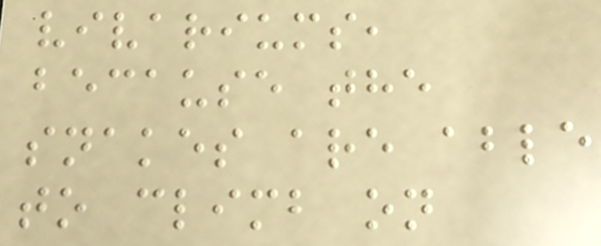vivariums,
because the
snakes are able
to climb on
